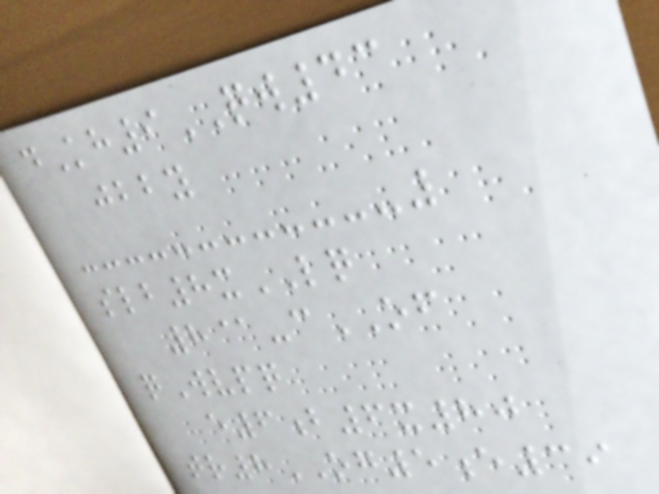dKh9QW43
jbby
slb8xLQ
8@-cOF
qWvpq
e6b6x80
tr8OG5e39
